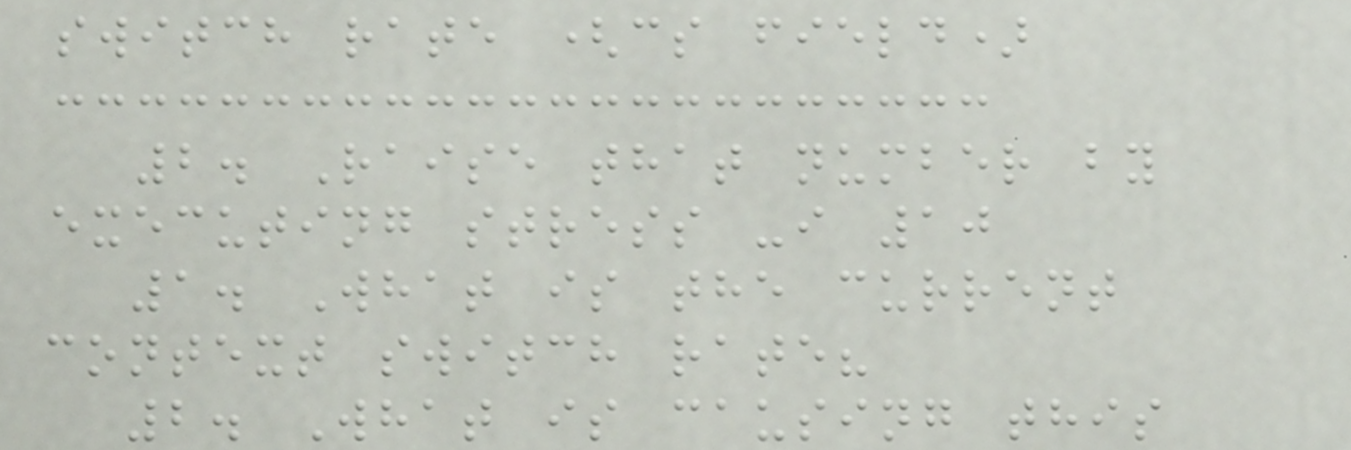switch rate (cs field)
2. Raise that number by
executing stress -i 10
1. What is the current
context switch rate?
2. What is causing this
